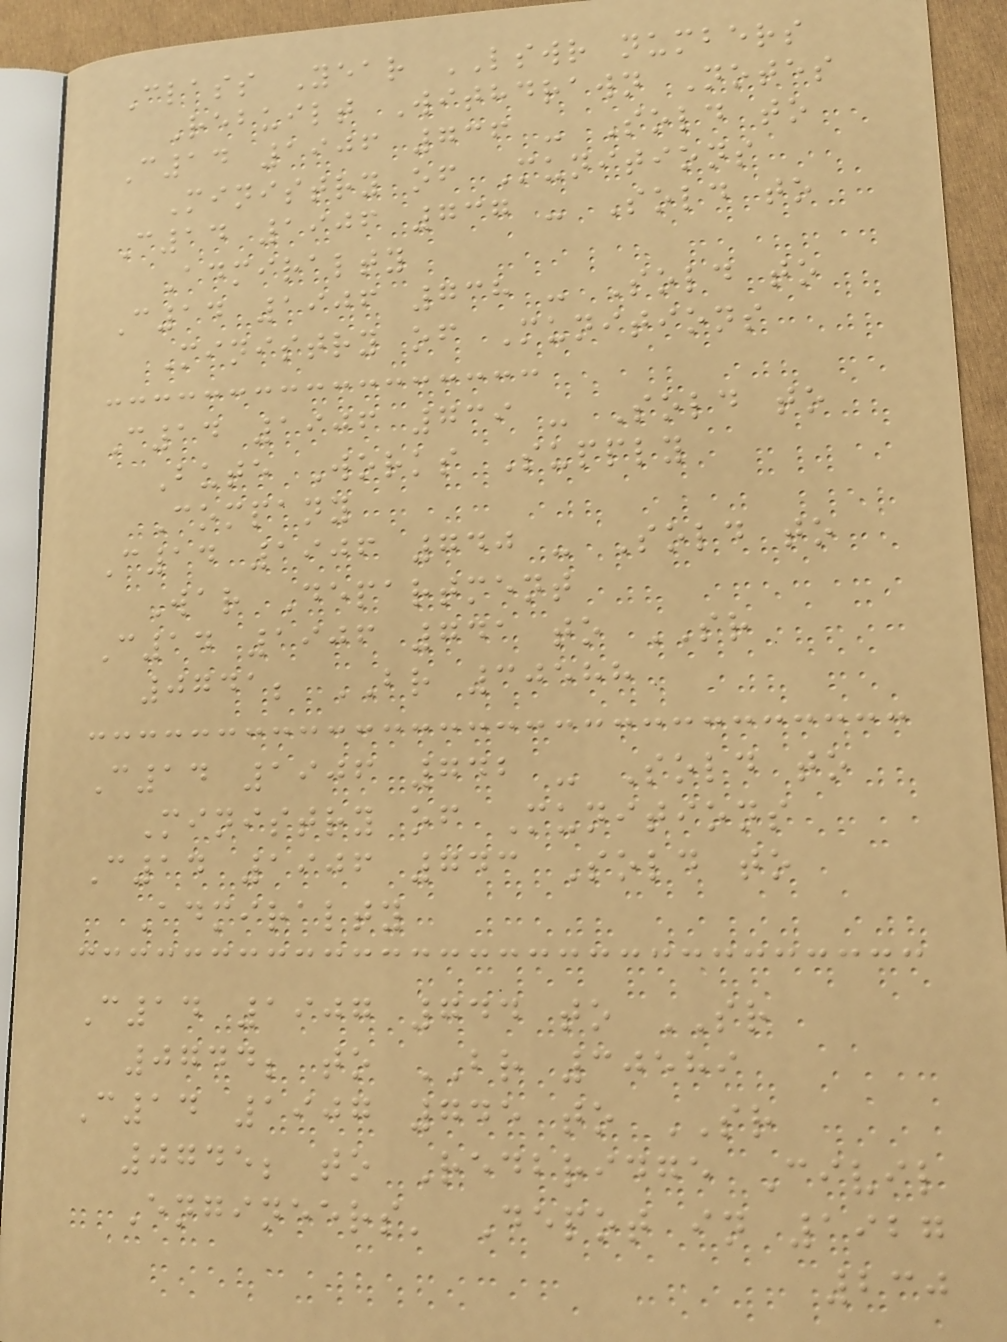Class Year LSWR numbers
Rebuilt Withdrawn Notes
C14 1906 736 - Sold to
Ministry of Munitions
C14 1906 737 - Sold to
Admiralty
C14 1906 738 - Sold to
Ministry of Munitions
C14 1906 739 - Sold to
Bute Works Supply
Company
C14 1906 740 - Sold to
War Department
C14 1906 741 to SR
0741; BR 30588
C14 1906 742 - Sold to
Ministry of Munitions
C14 1906 743 Sold to
Admiralty
C14 1907 744 to SR
0744; to BR 30589
C14 1907 745 to SR
0745; to Redbridge Civil
Engineers' Depot in 1927
230
